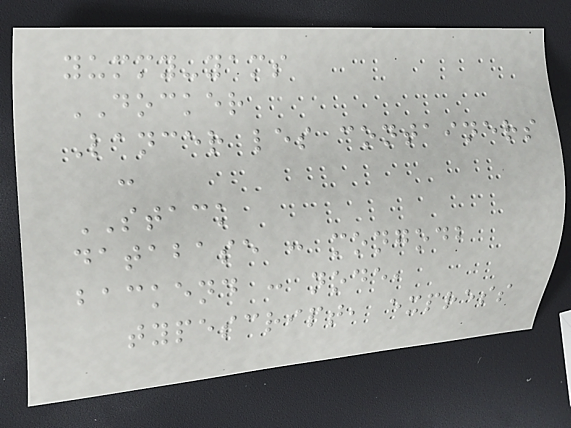yummy-yams
DOCKER
Lancer les containers
:
STACK
database : mongodb
backend : node,
typescript, express
